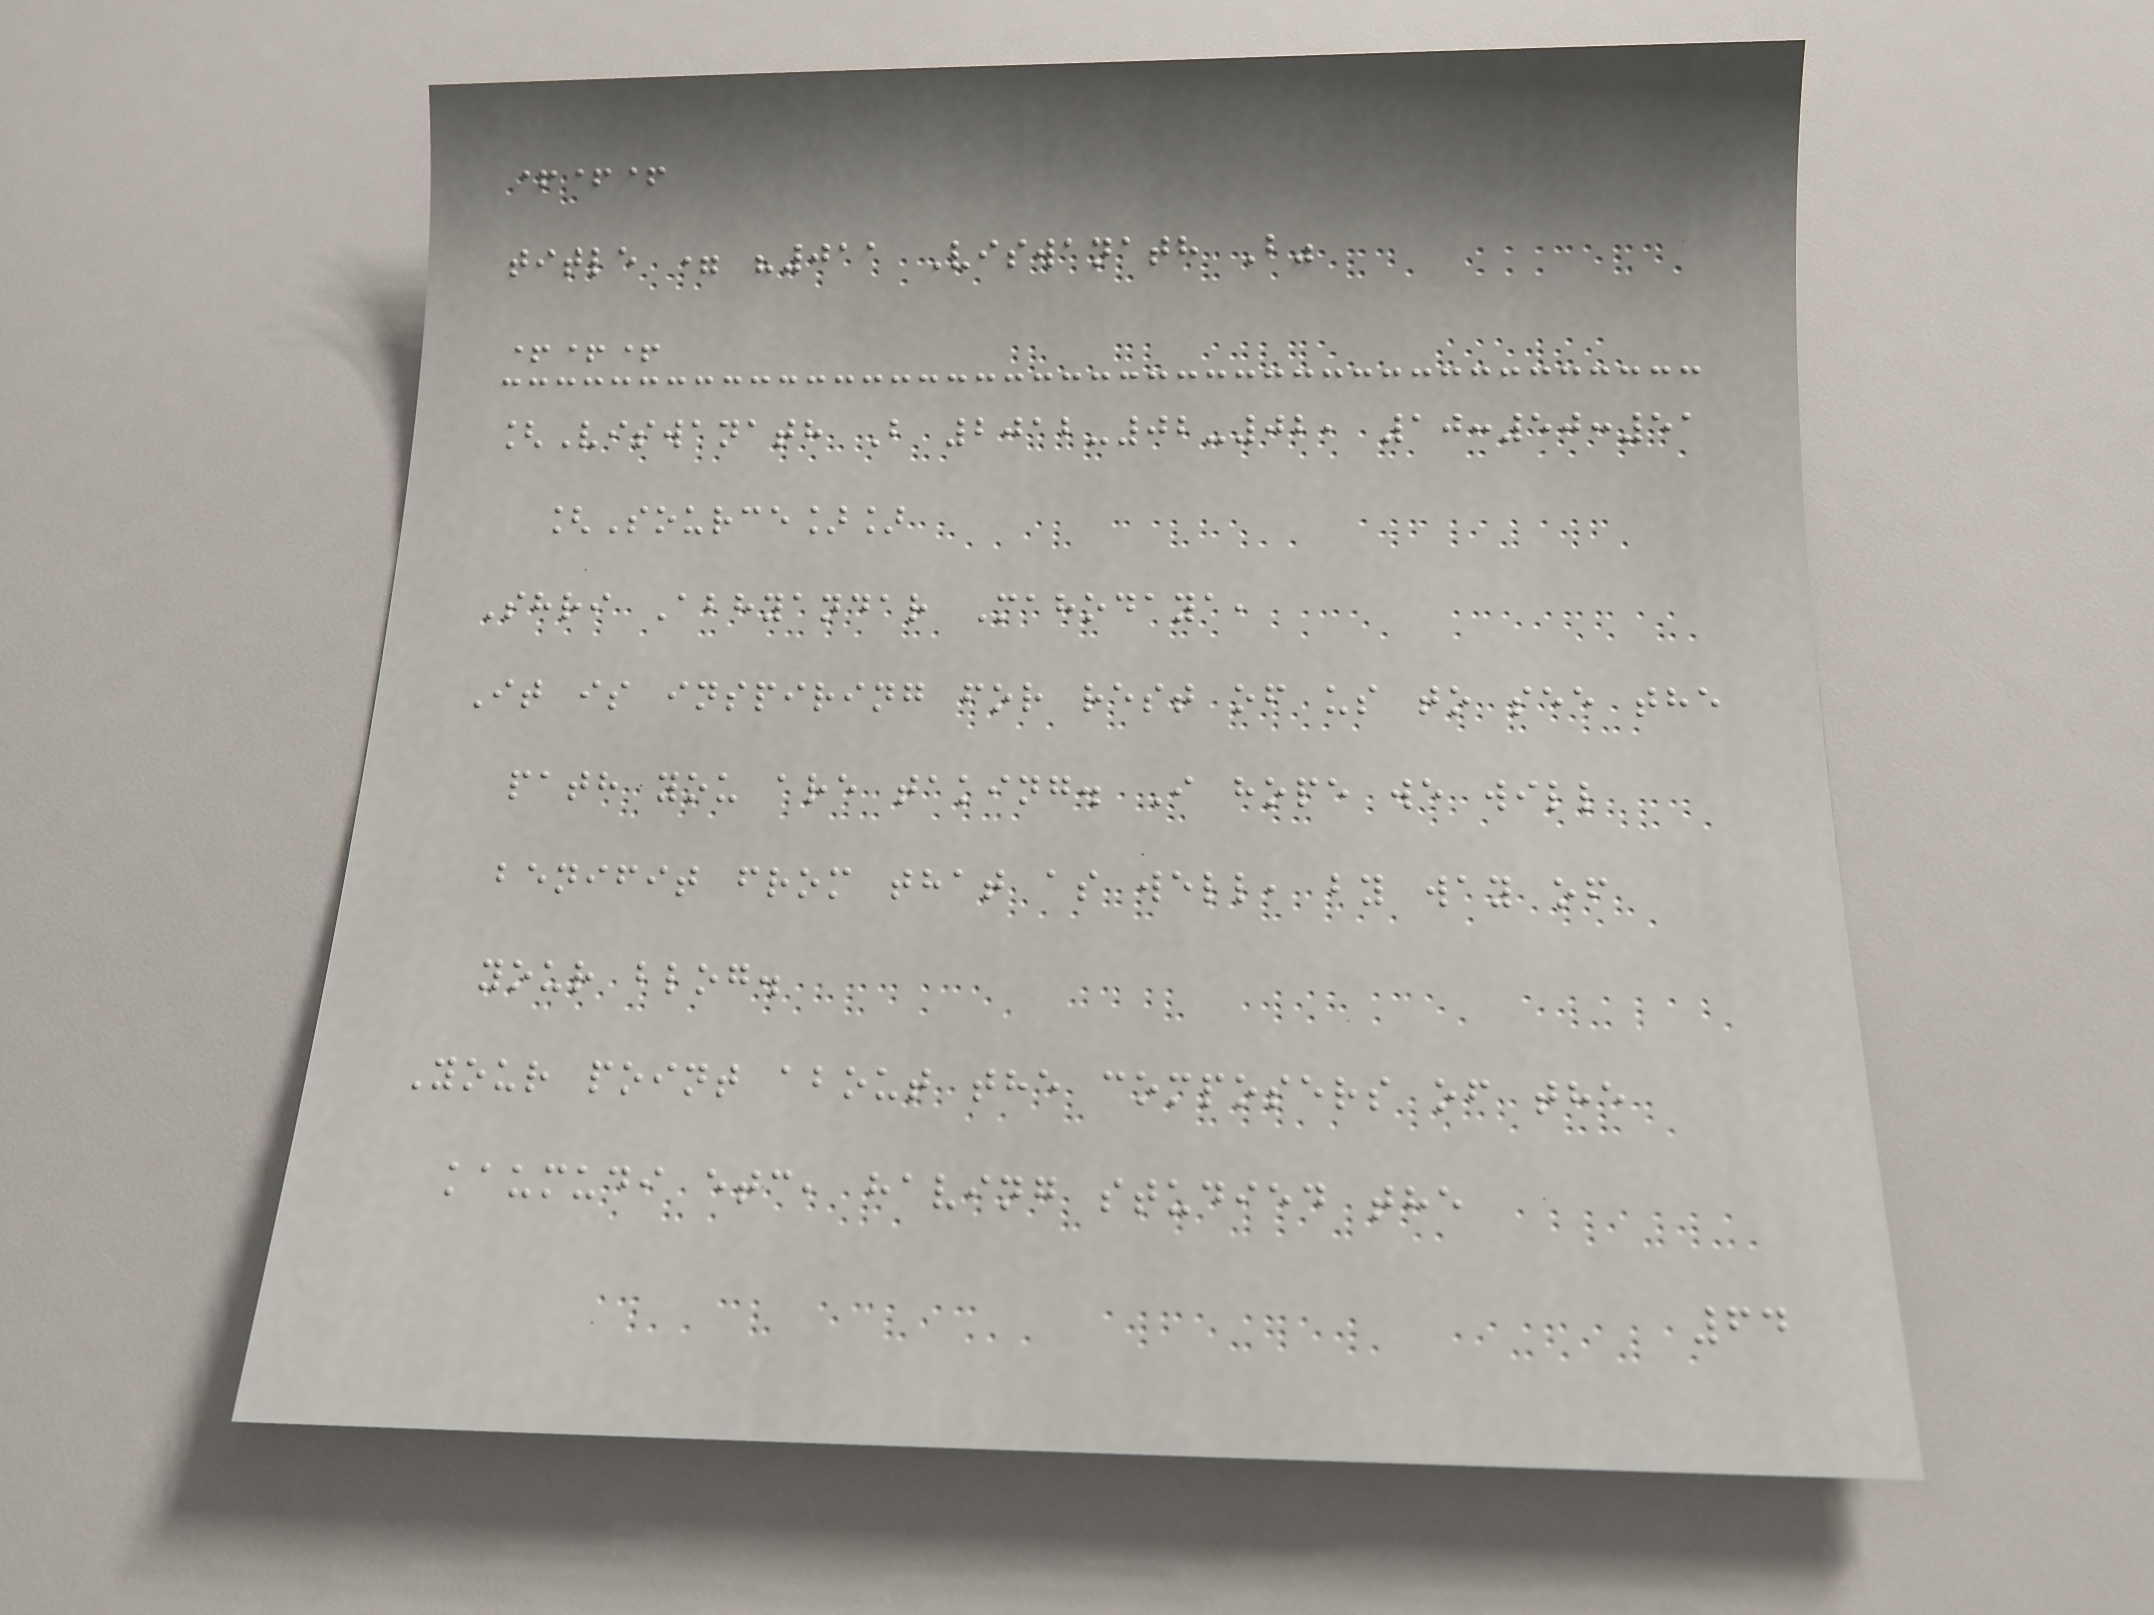+++
title = "011 Viswanath B"
+++
[Viswanath B 2012-02-02, 10:50:51
[Source]]
Shri Abhyandar Mahodaya,
It is inspiring for rest of us to see the
path you are taking. I hope we will
benifit from that as well, by way of
your blog.
Your point about the composers of the
kaumudi etc, having studied the
64
